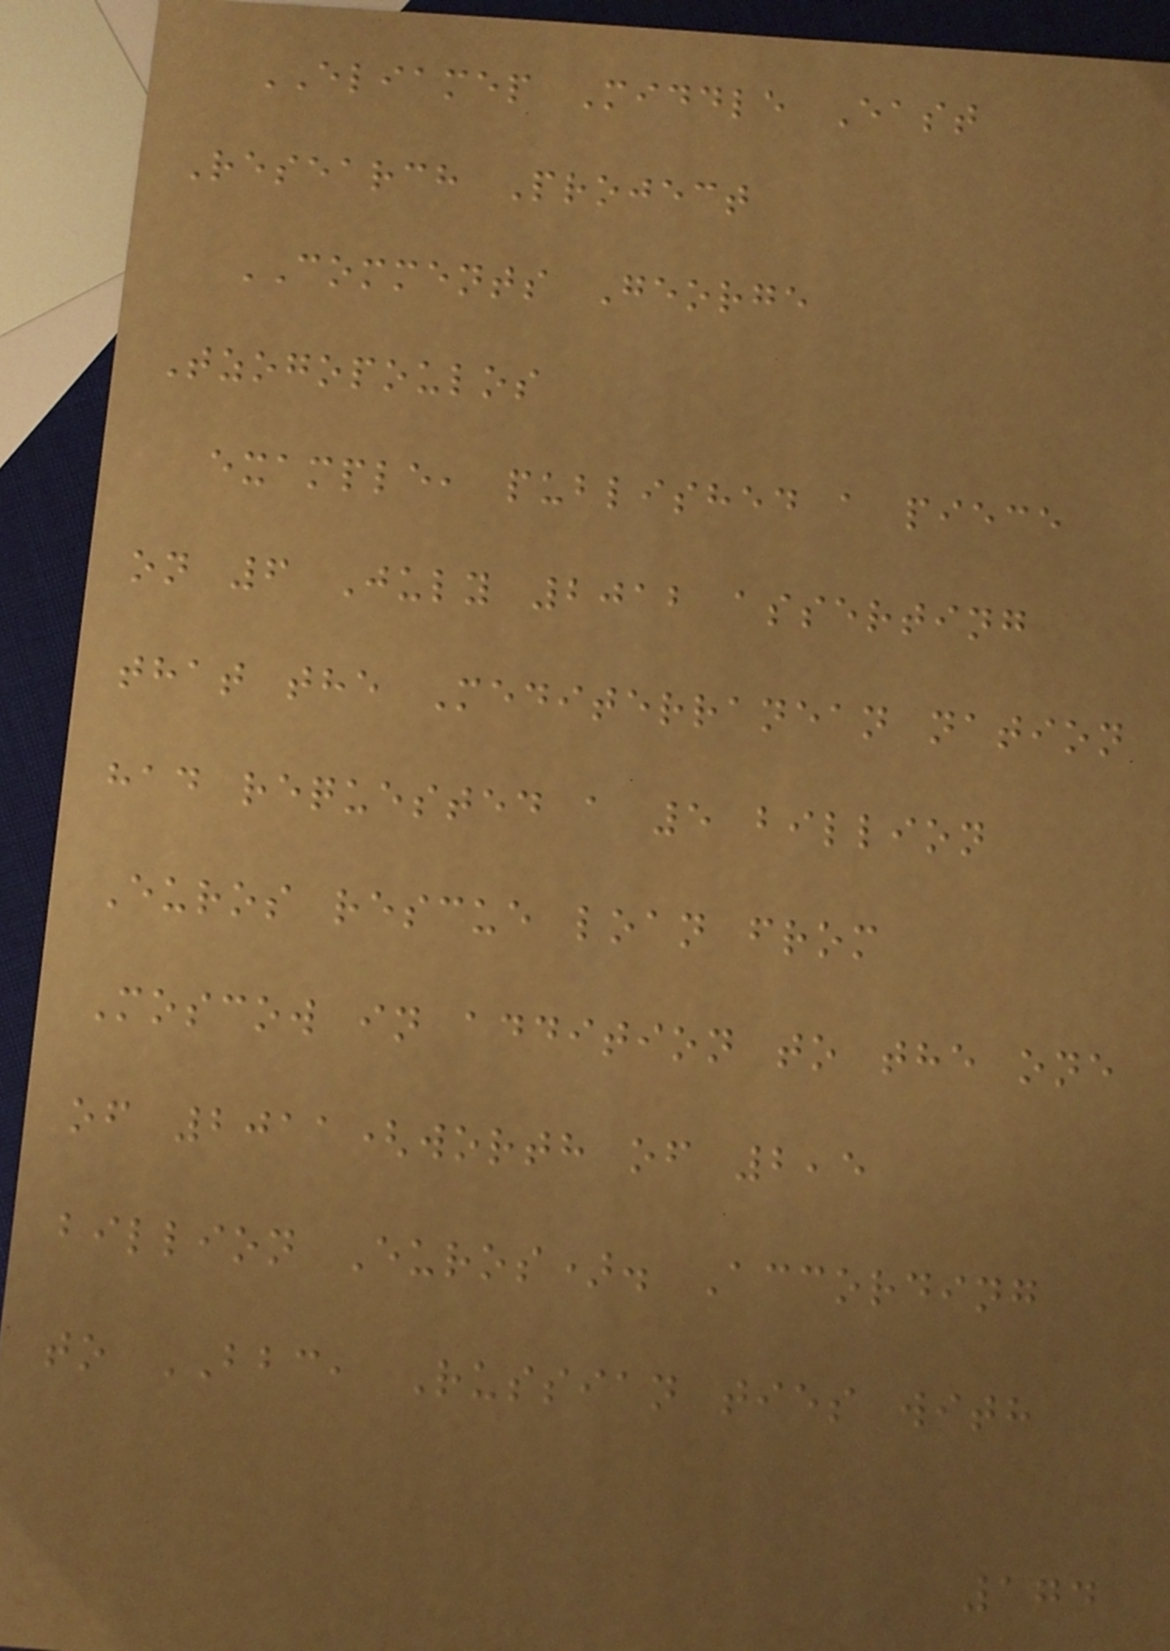ELIAMEP Middle East
Research Project
COMMENTS George
Tzogopoulos
example, published a piece
on 6 July 2012 asserting
that the Mediterranean nation
had requested a 5 billion
Euros rescue loan from
Moscow in addition to the one
of 2011(worth of 2,5
billion Euros). According
to BBC, Russian ties with
174
